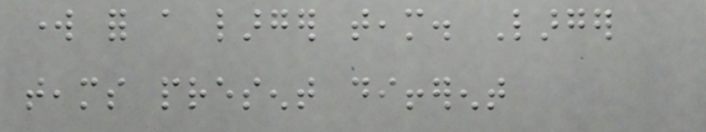work for a larger team. Larger
teams present different
